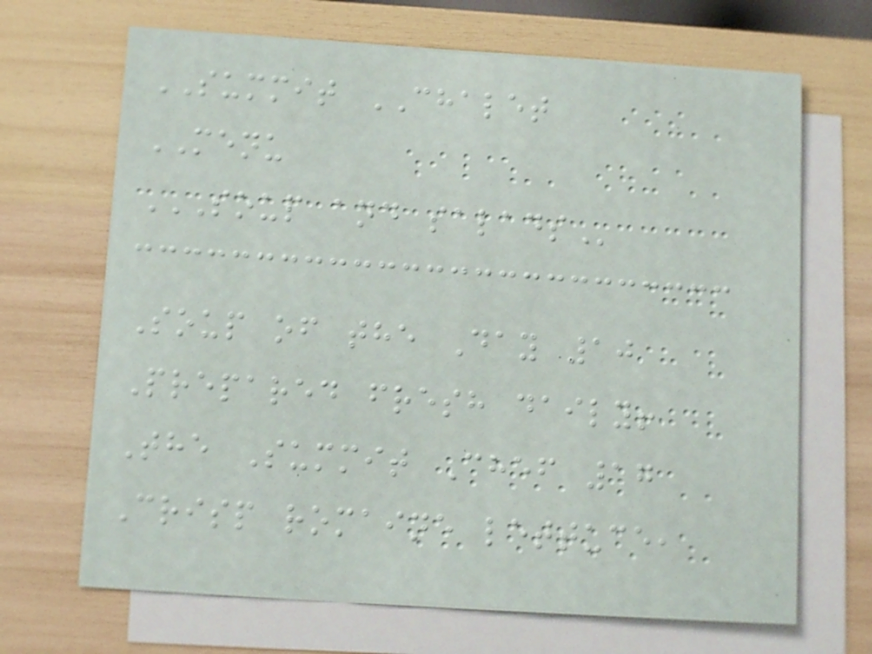SUMMIT CHALET
MENU
SOUP AND SALADS
Soup of the Day 10
Prepared fresh daily!
The Summit Chef 17
Crisp romaine lettuce,
